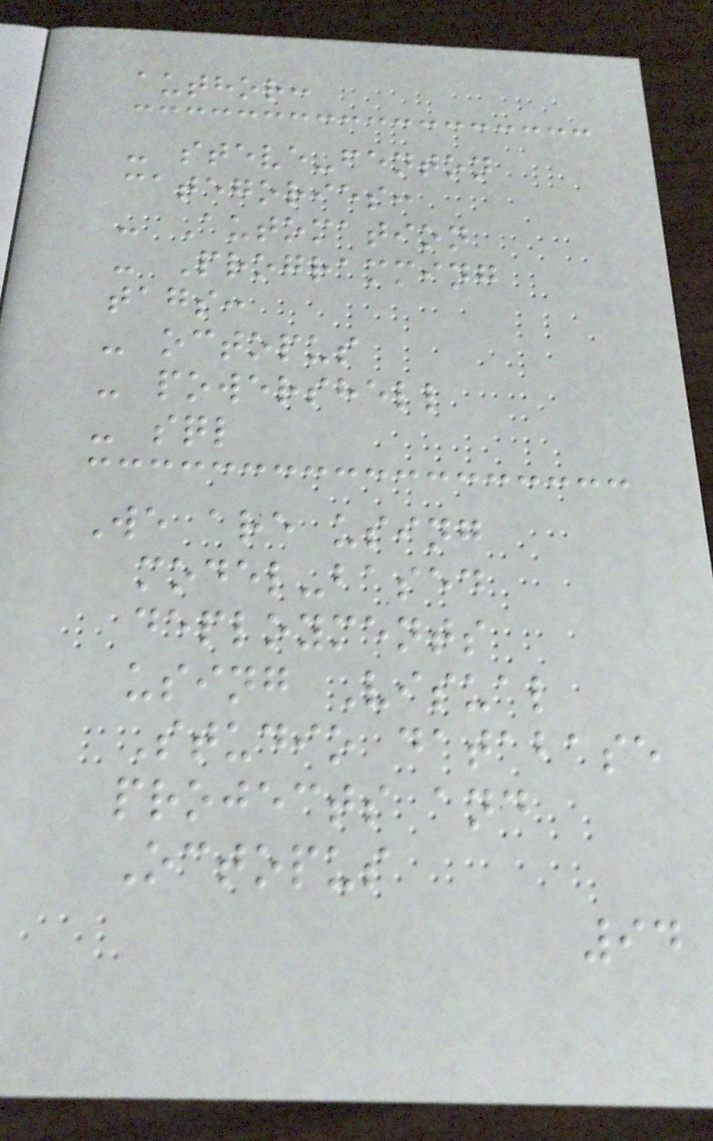author:
- steve-fenton
categories:
- Automation
- Programming
tags:
- octopus
- powershell
- sql
We are using
model-based
deployments
using Visual
Studio database
projects and
Octopus
94
